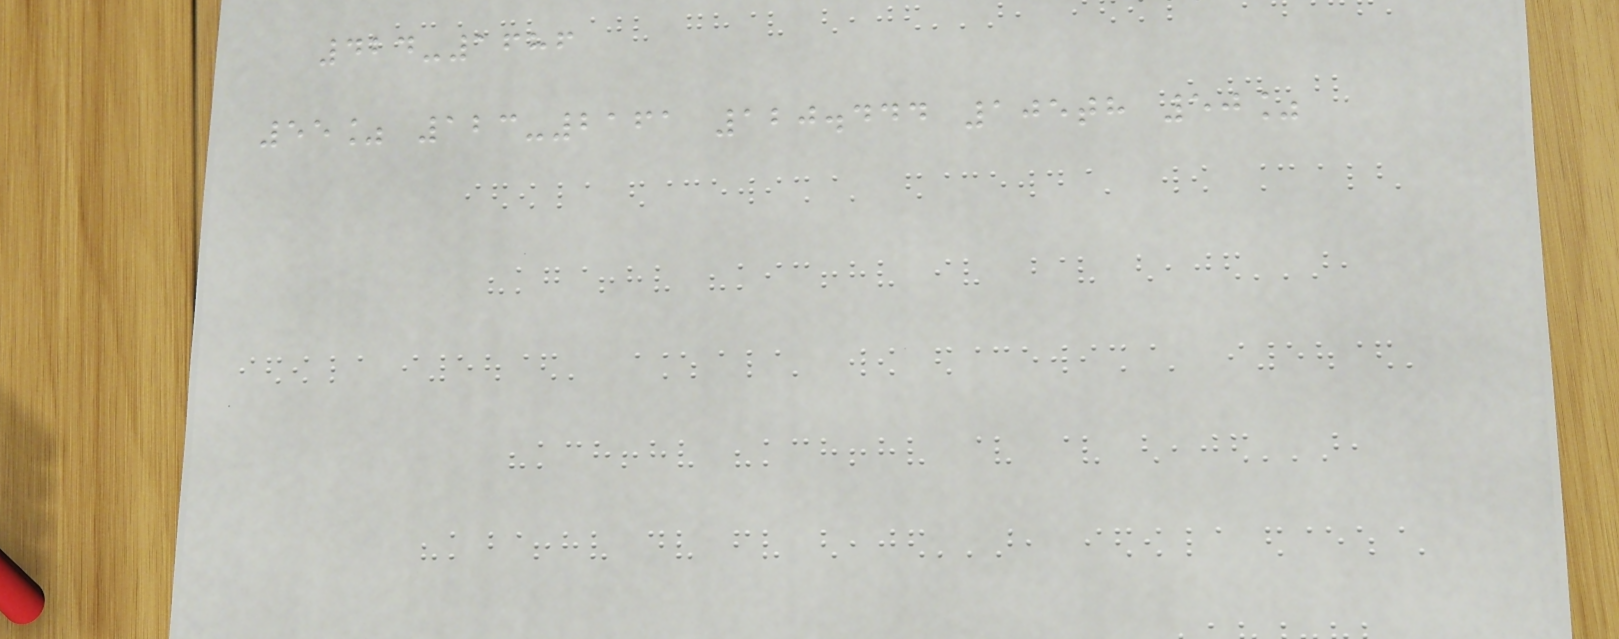424-1686
55% 123-2161 120.444 105th 50%
